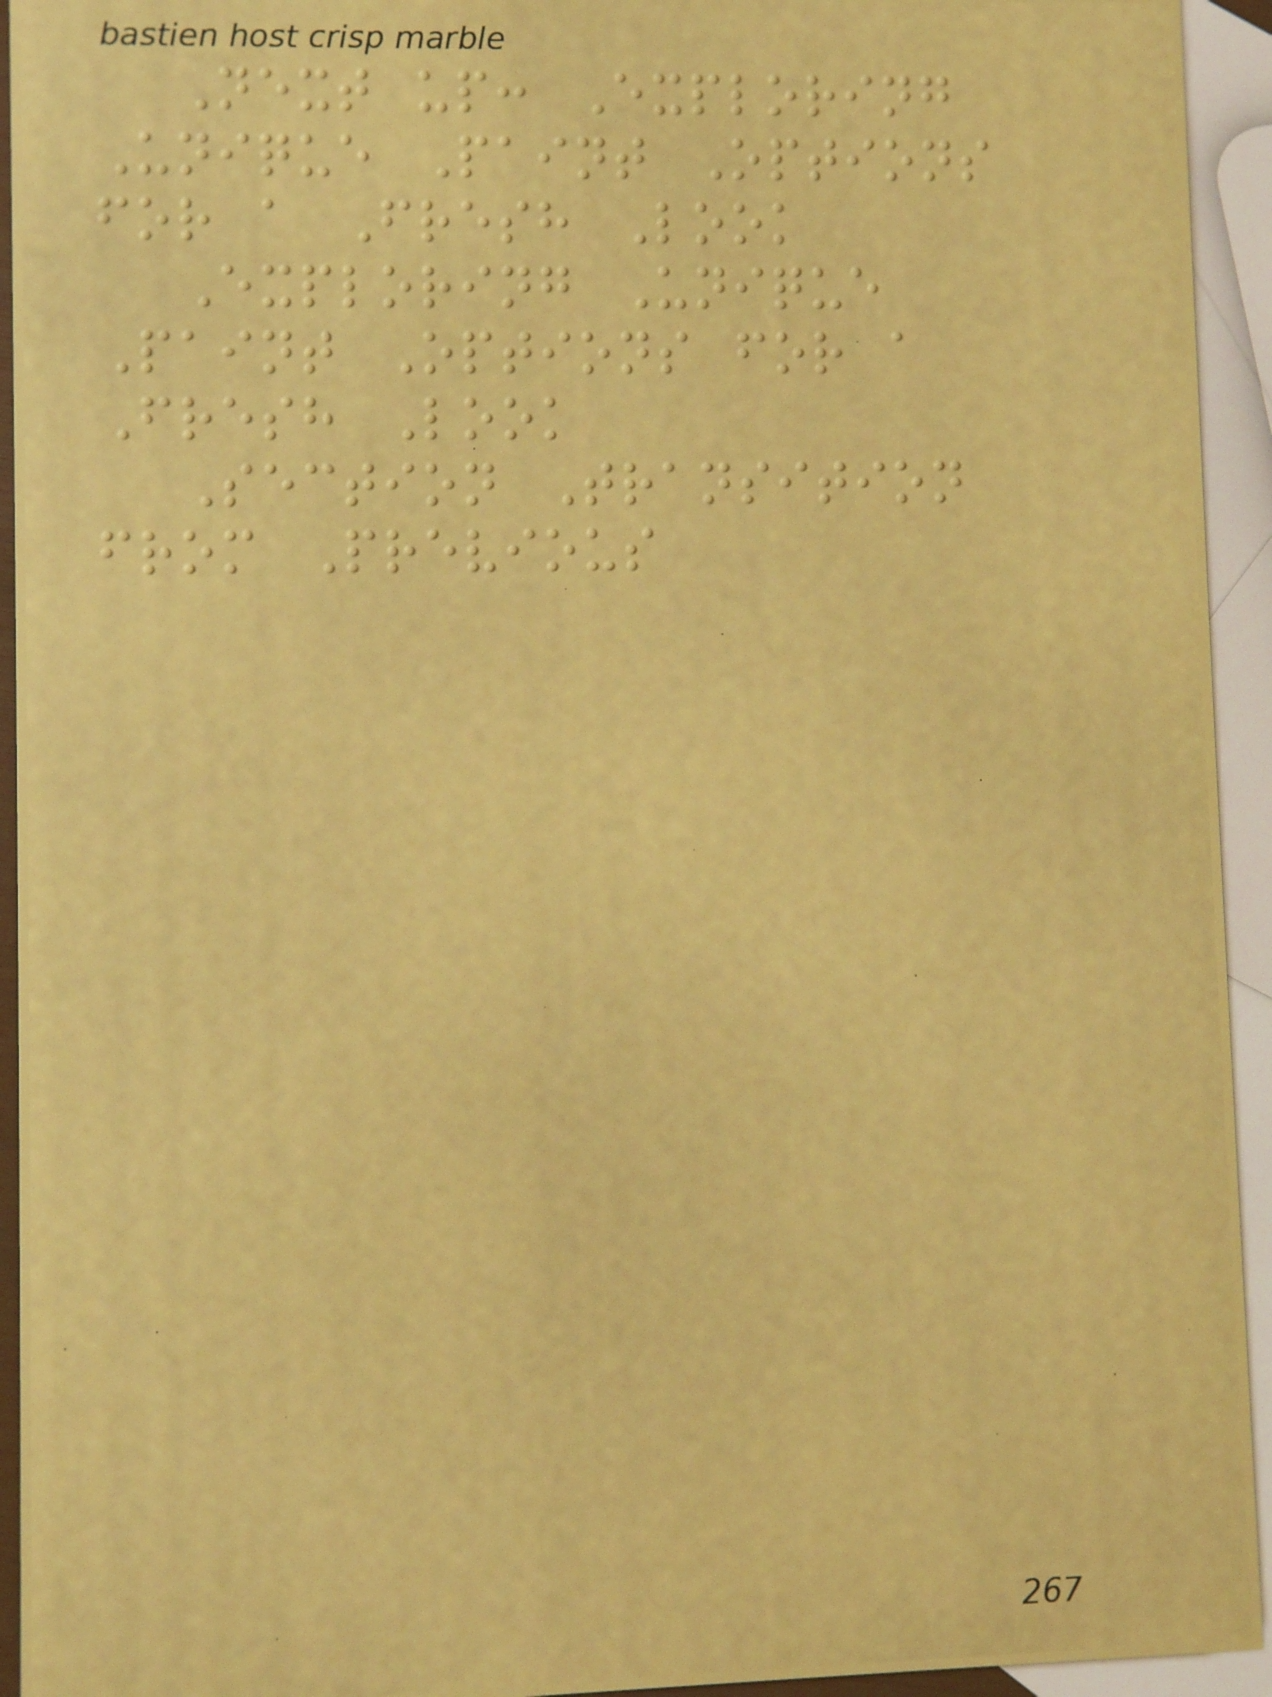Next up: Exploring
Unique Paint Options
for a Fresh Look
Exploring Unique
Paint Options for a
Fresh Look
Section Transition
from Previous
